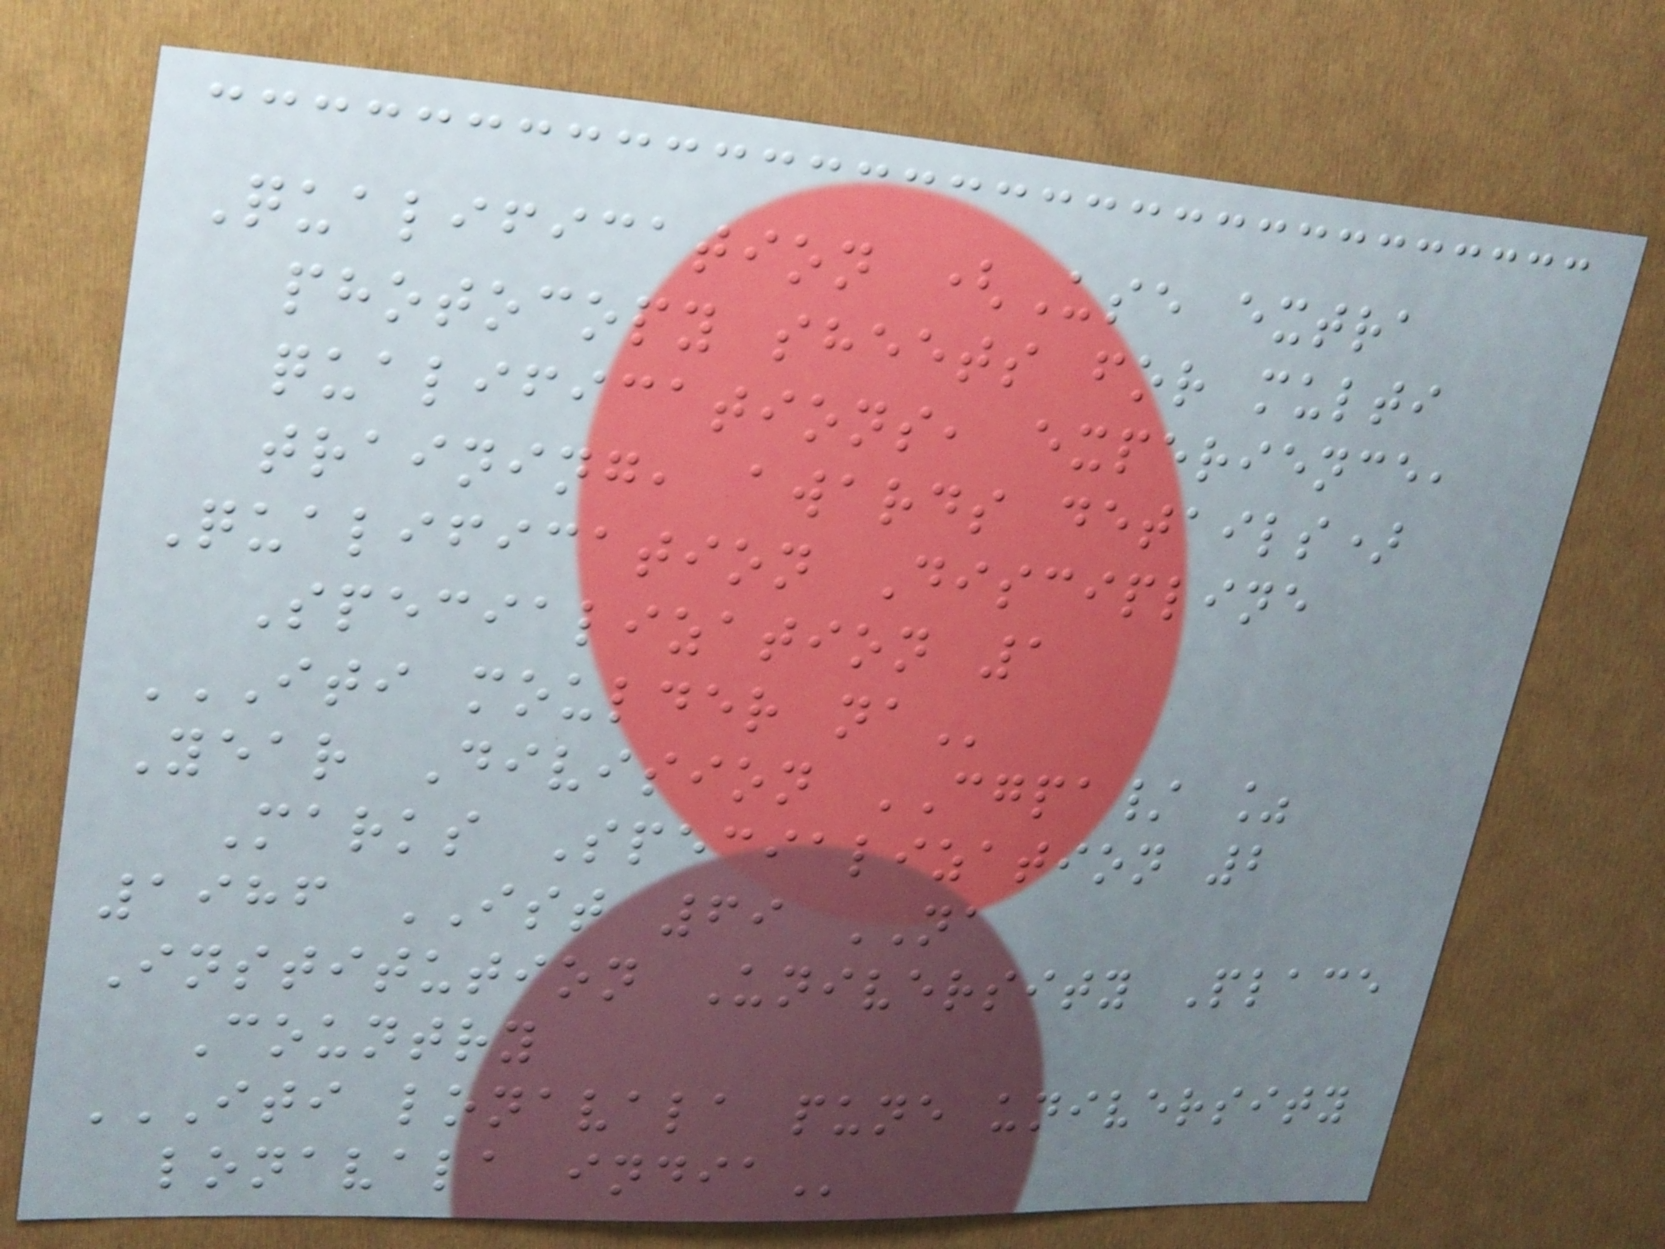Qualification (Use extra
photocopy sheets for multi
qualifications, experience,
training, awards details)
Qualification Discipline
Specialization 1
ITI MOULDER NA
Year Division CGPA/ %
Marks Specialization 2
1986 IST 69 NA
Institution University Place
Country
ITI LONAVALA PUNE UNIVERSITY
LONAVALA INDIA
